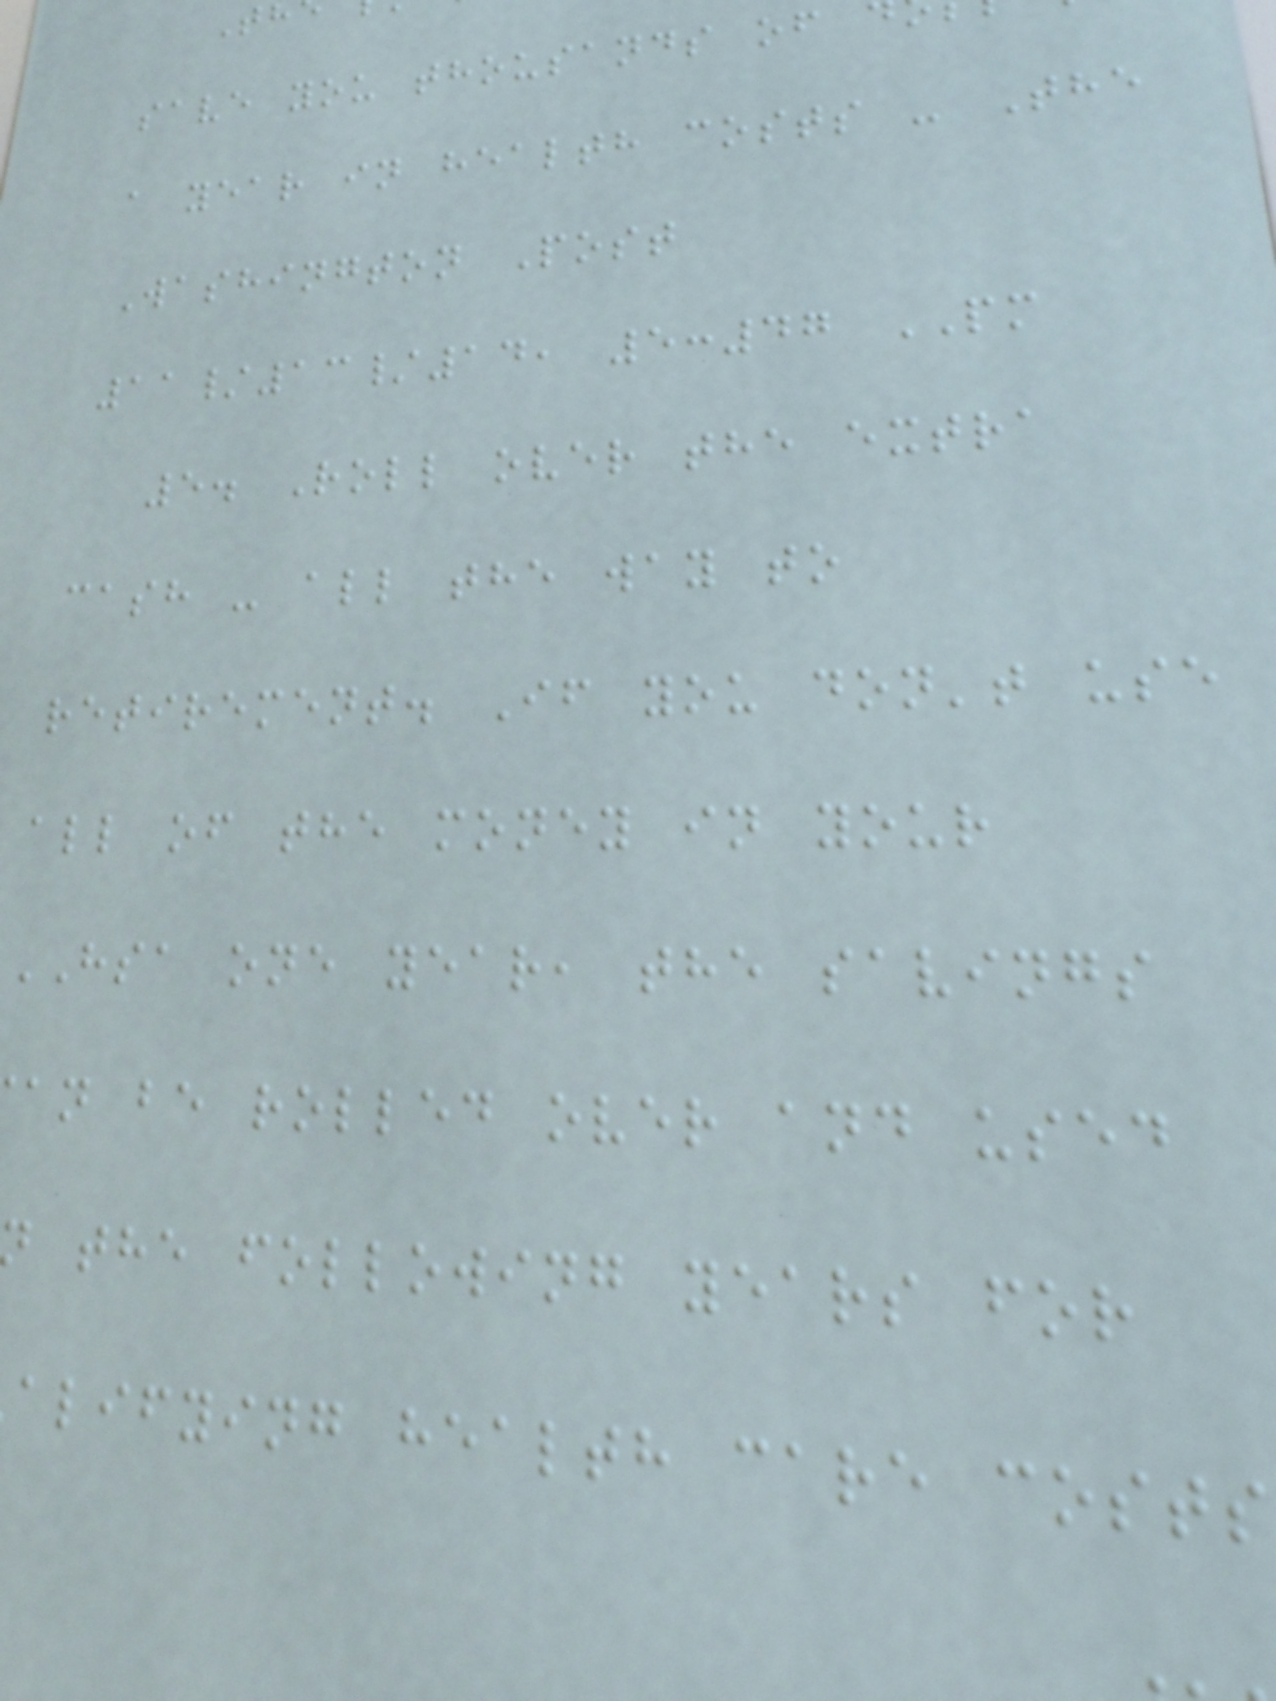save you thousands of
a year in health costs - The
Washington Post
11/13/14, 5:47 PM
5. Roll over the extra
cash - all the way to
retirement. If you don't use
all of the money in your
HSA one year, the savings
an be rolled over and used
the following years for
alifying health care costs
